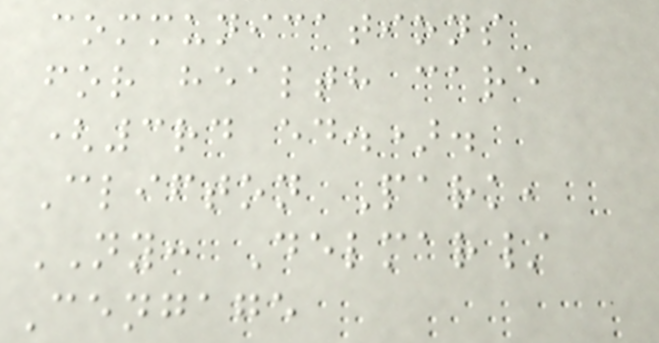communications
for health care
(3rd ed.).
Clifton Park,
NY: Delmar/
Cengage
